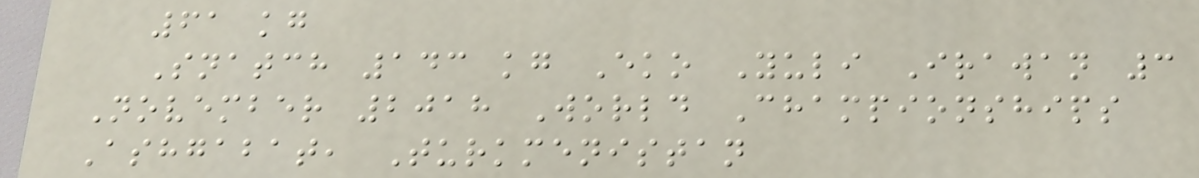61 kg
Snatch 143 kg Eko Yuli Irawan 3
November 2018 World Championships
Ashgabat, Turkmenistan
